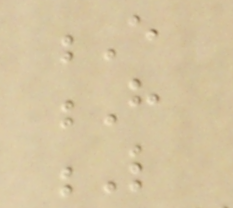E
H
L
